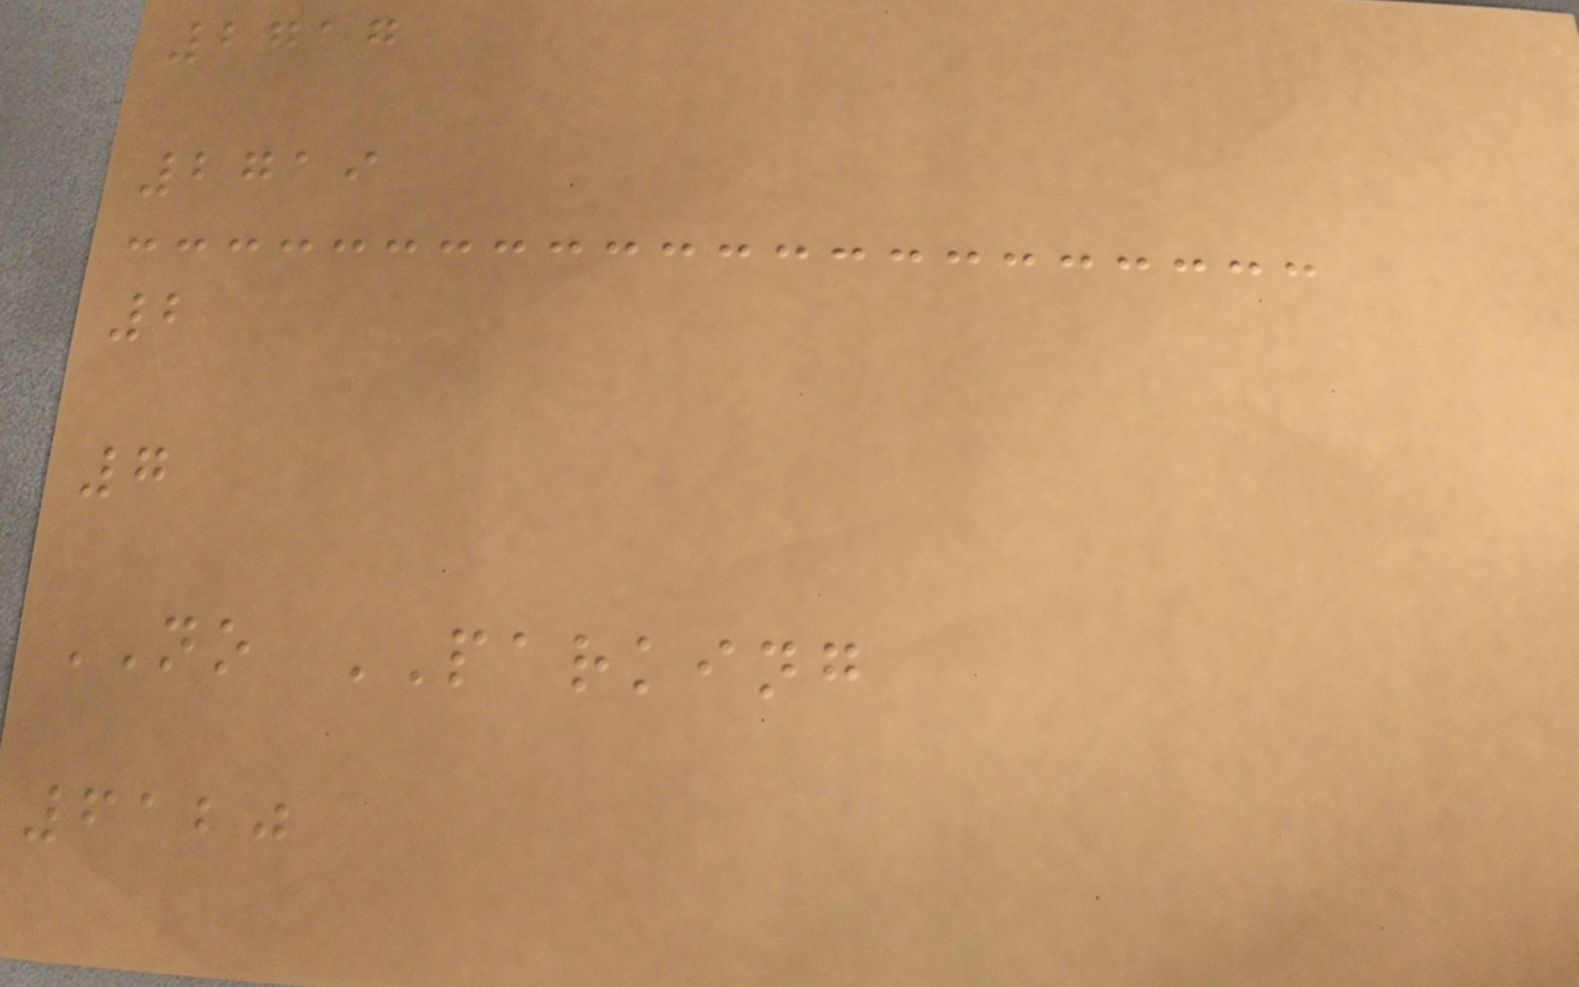2717
2719
2
7
NO PARKING
6120
